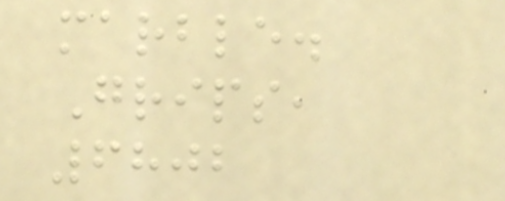marble.
Grips,
6802
